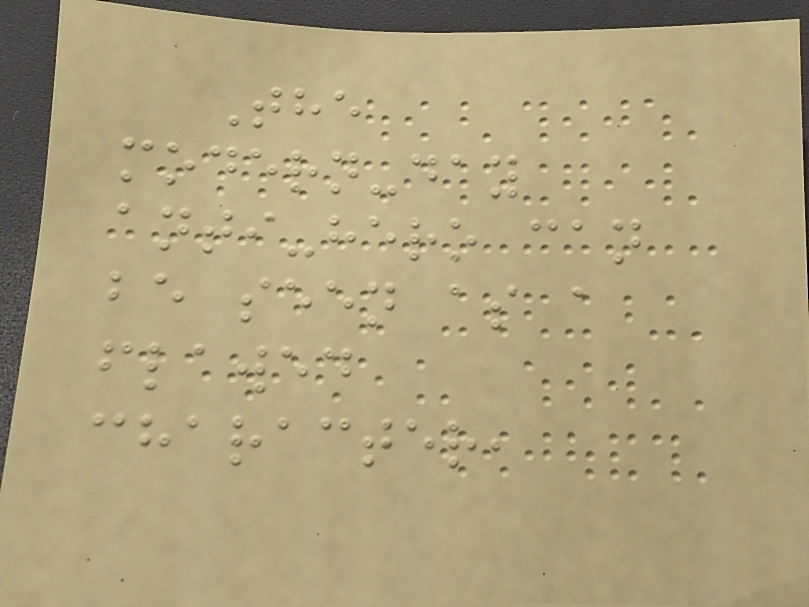The
modern-day
anti-hero can
be seen as a
flawed
character,
